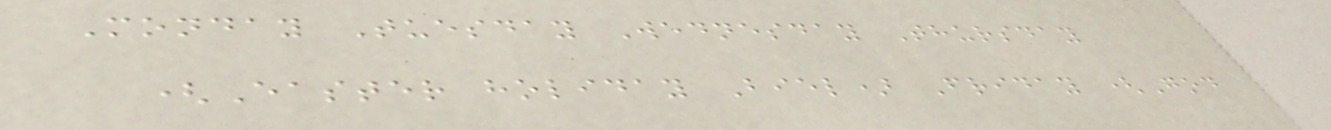Monday Tuesday Wednesday Thursday
(Easter holiday Biel) Friday (God
